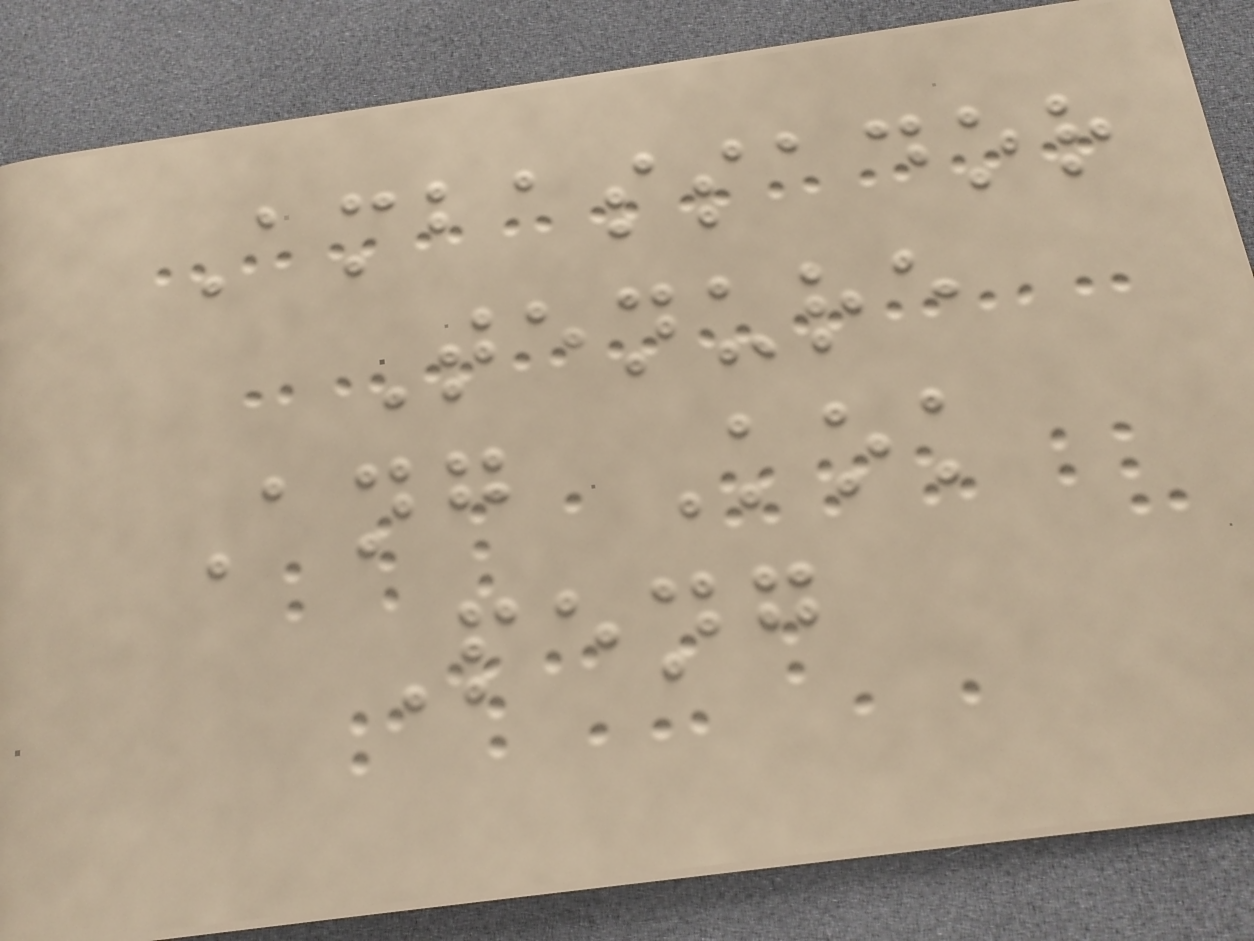Ambassador
Tenure
Ang Kok
Peng
